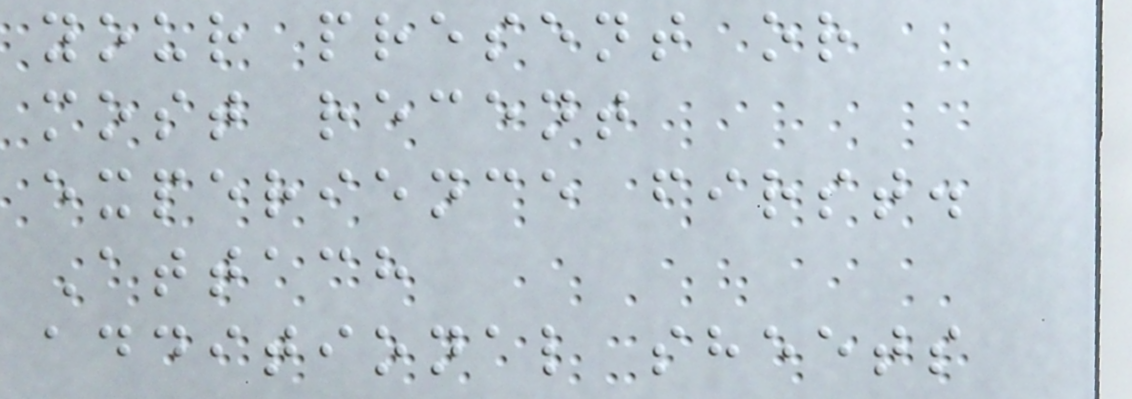your present or
most recent
experience first.
Attach
additional sheets
